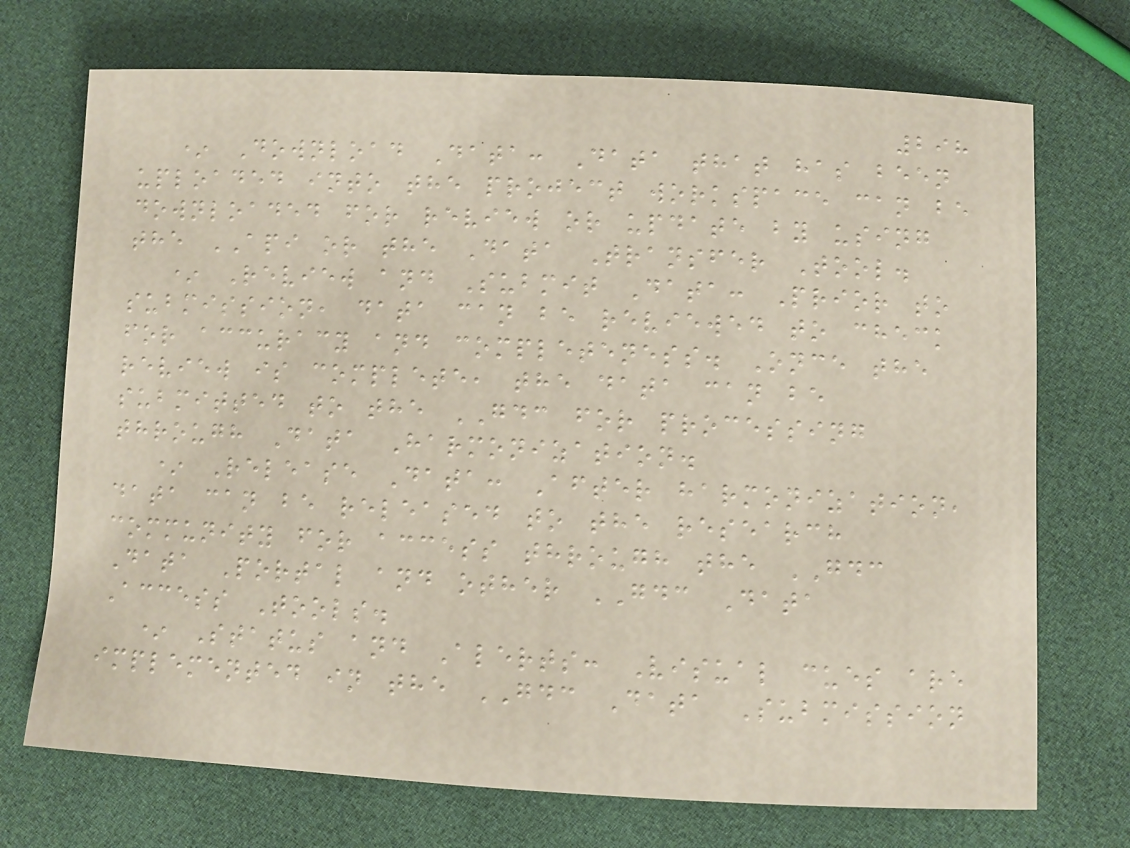298
* Download Data: Data that has been
uploaded into the project workspace can be
downloaded for review or update by using
the API or the Data Transfer Tool.
* Review and Submit Data: Prior to
submission, data can be reviewed to check
for accuracy and completeness. Once the
review is complete, the data can be
submitted to the GDC for processing
through Data Harmonization.
* Release Data: After harmonization,
data can be released to the research
community for access through the GDC
Data Portal and other GDC Data
Access Tools.
* Status and Alerts: Visual cues are
implemented in the GDC Data Submission
